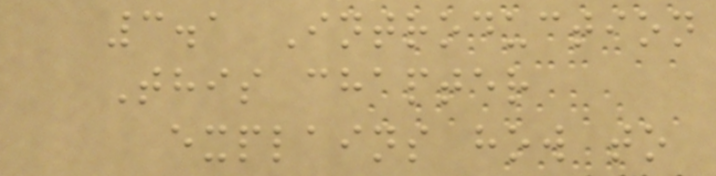3.1 Introduction
This chapter
explains how to
